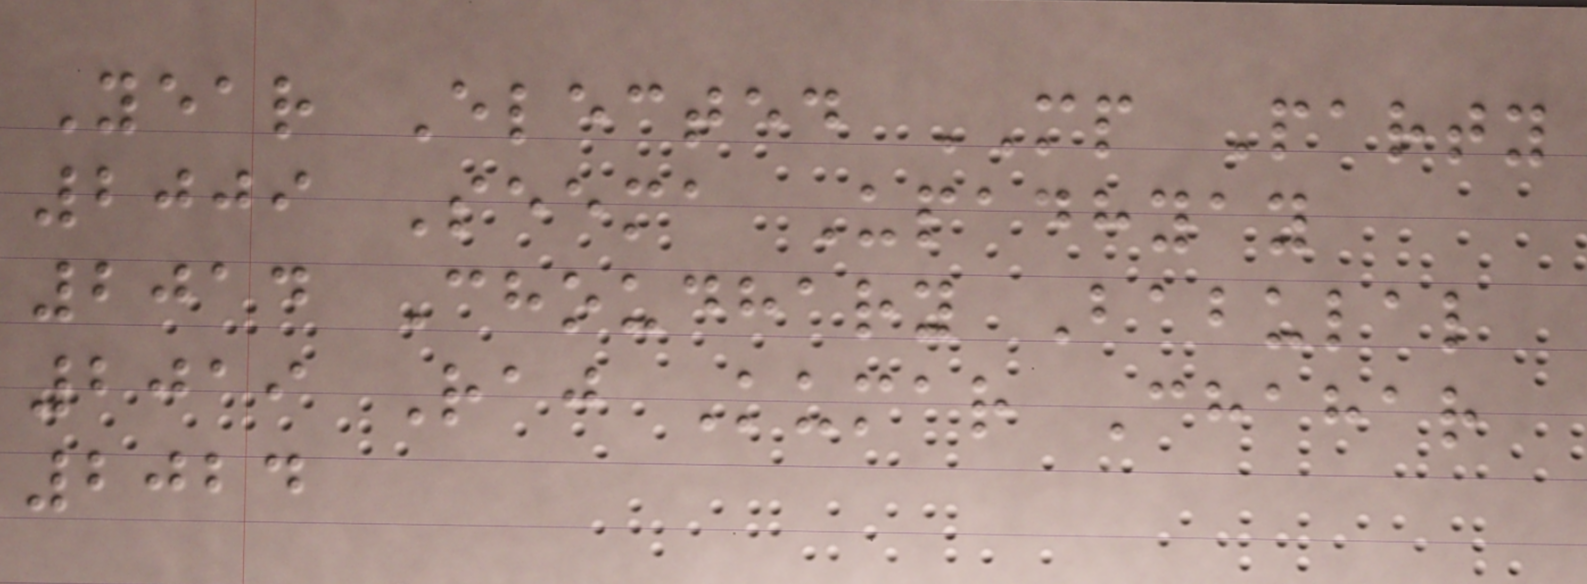Year Elected MP Party
2009 Seema Upadhyay
2014 Choudhary Babulal
2019 Raj Kumar Chahar
2024
